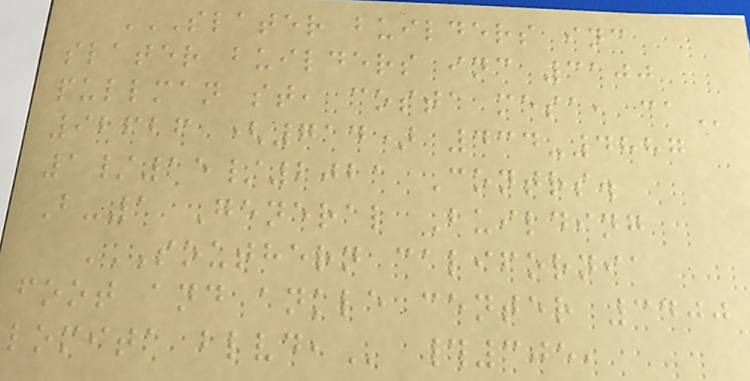SLATER BUILDERS INC
SLATER BUILDERS INC 3100
PULLMAN ST, COSTA MESA, CA
92626 (714) 434-4887
1/15/2021 Contrs.
B-1 General Building
SOUTHERN CALIFORNIA
FOOT AND ANKLE CENTER 3400
LOMITA BLVD, #305,
